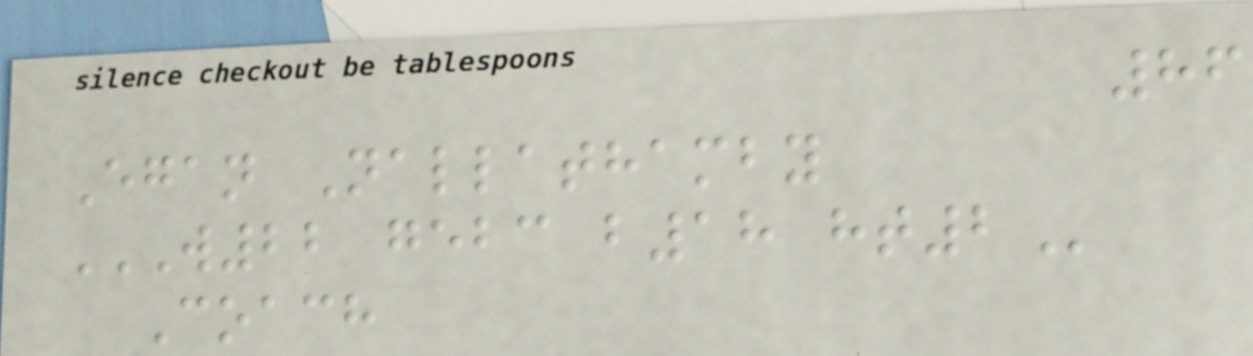86
Egan Nallathamby
W22 GEBC B18 HT2
Coach
